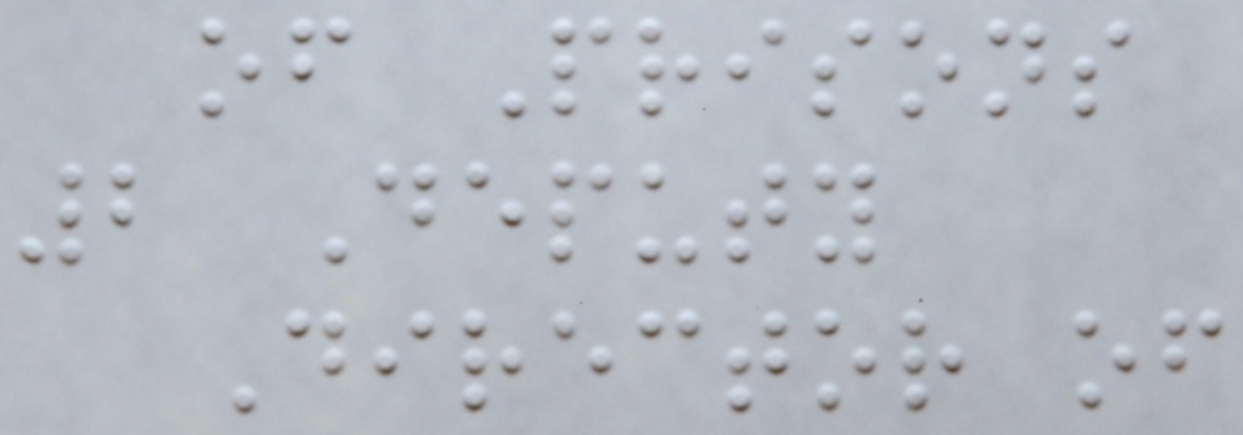of Prisons
2 Deputy
Director of
